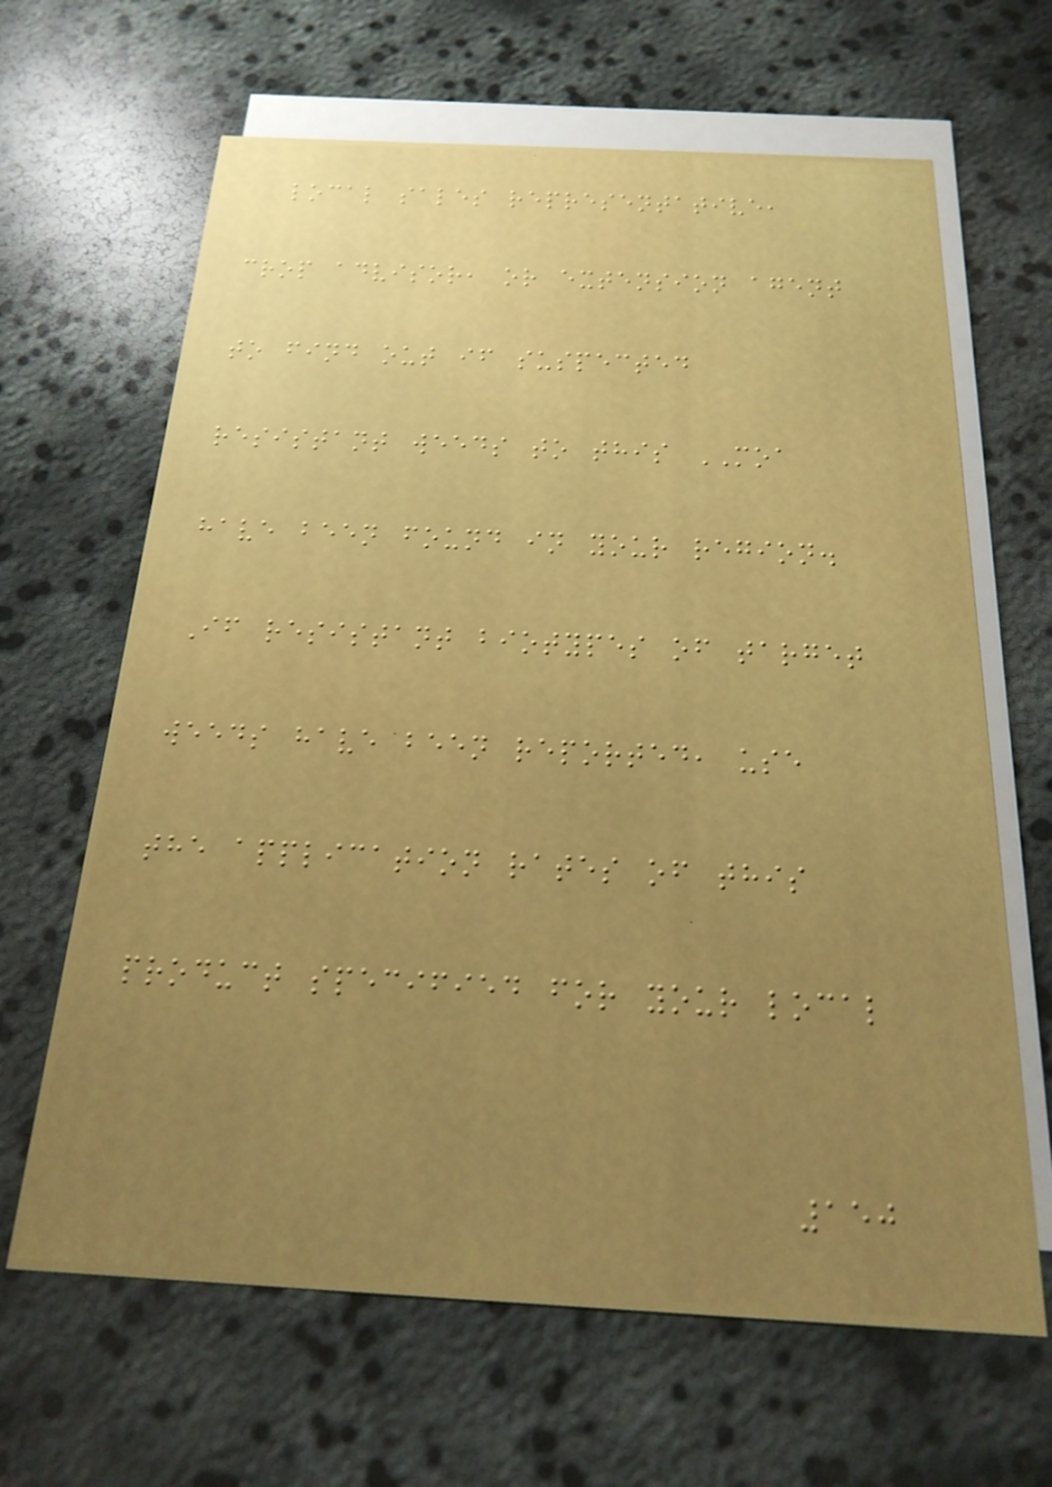local sales representative,
crop advisor, or extension agent
to find out if suspected
resistant weeds to this MOA
have been found in your region.
If resistant biotypes of target
weeds have been reported, use
the application rates of this
product specified for your local
150
